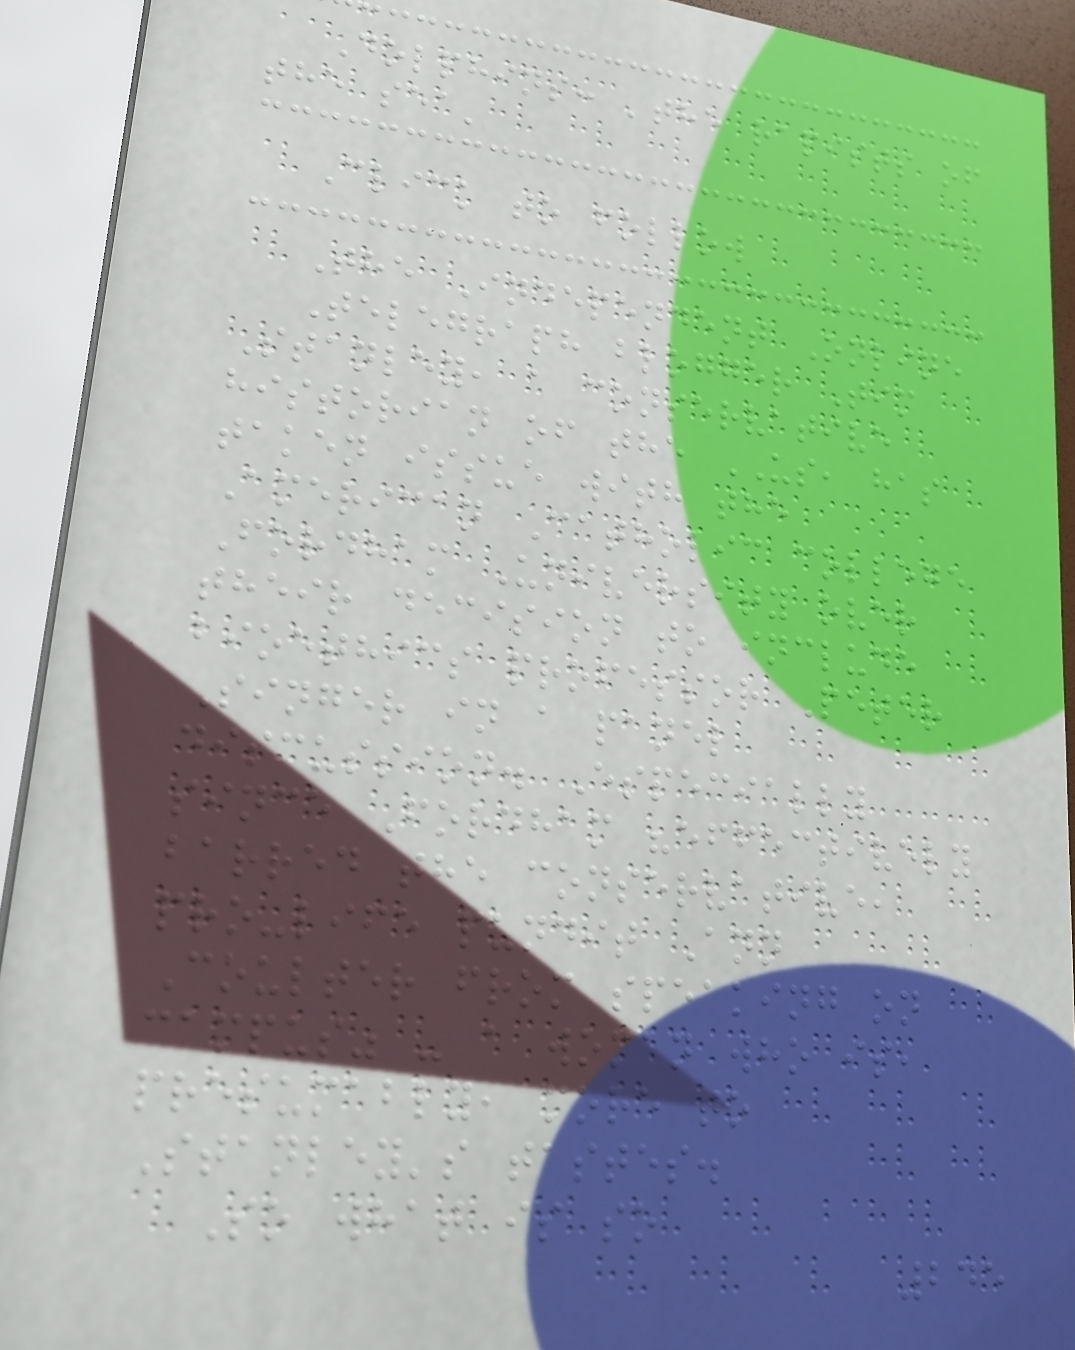Dolphins: 'the rapists of
the sea'
Click to follow
The Independent Online
Telegraph blogger Tim
Stanley, a conservative
historian of the US, has
taken issue with the
American Catholic college
Fordham University over
their decision to include
bioethics professor Peter
Singer in a panel
discussion. Especially
since Fordham "effectively
barred the conservative,
pro-life pundit Ann
Coulter from speaking on
campus" - a woman who is,
presumably, more to
Stanley's tastes.
So what is so
245
